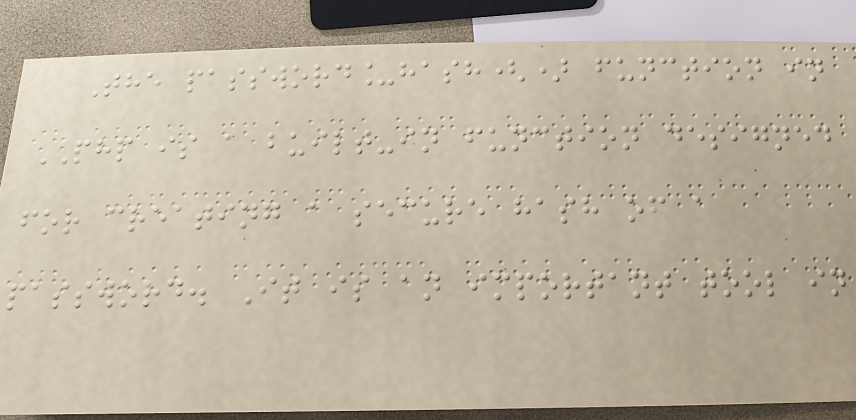The password_hash() function in
PHP is a built-in function designed
for creating a secure hash of a
password. It is an important tool in
